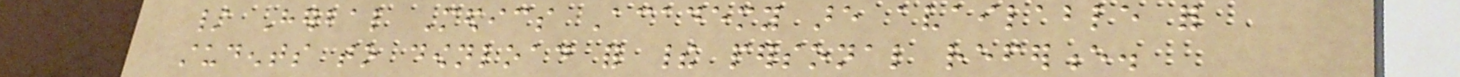/ Herbal Medics Academy are available for
students to download for their personal reference.
